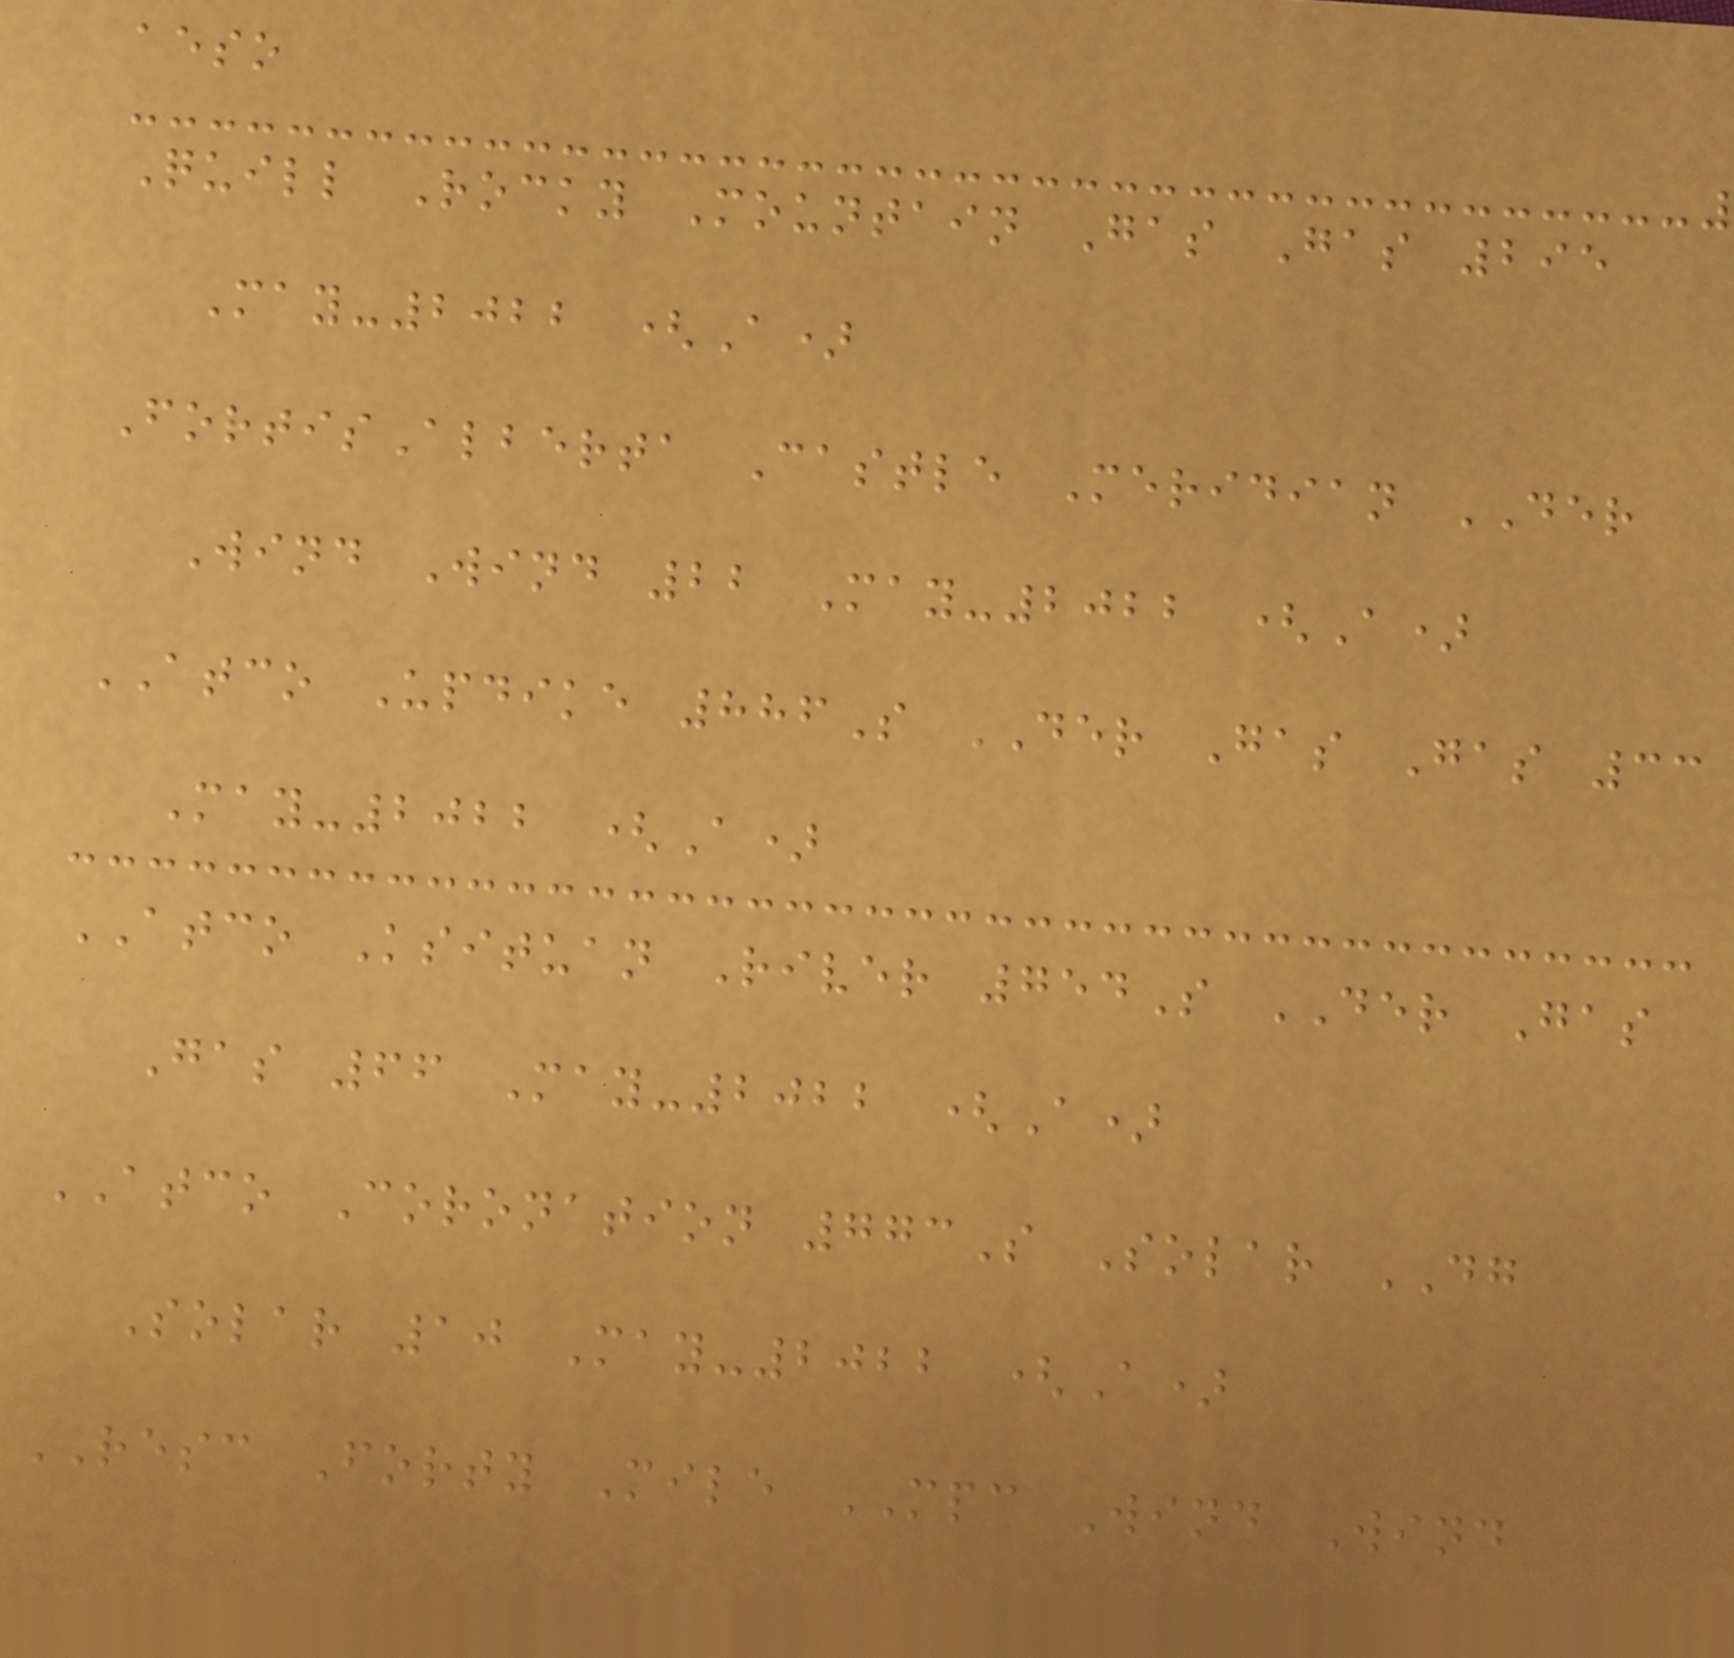aeso
Quill Rocky Mountain Gas Gas 295
May-2022 (A)
FortisAlberta Castle Meridian DER
Wind Wind 22 May-2022 (A)
ATCO Updike 886S DER Gas Gas 33
May-2022 (A)
ATCO Ksituan River 754S DER Gas
Gas 66 May-2022 (A)
ATCO Coronation 773S Solar DG
Solar 10 May-2022 (A)
RESC Forty Mile MPC Wind Wind
